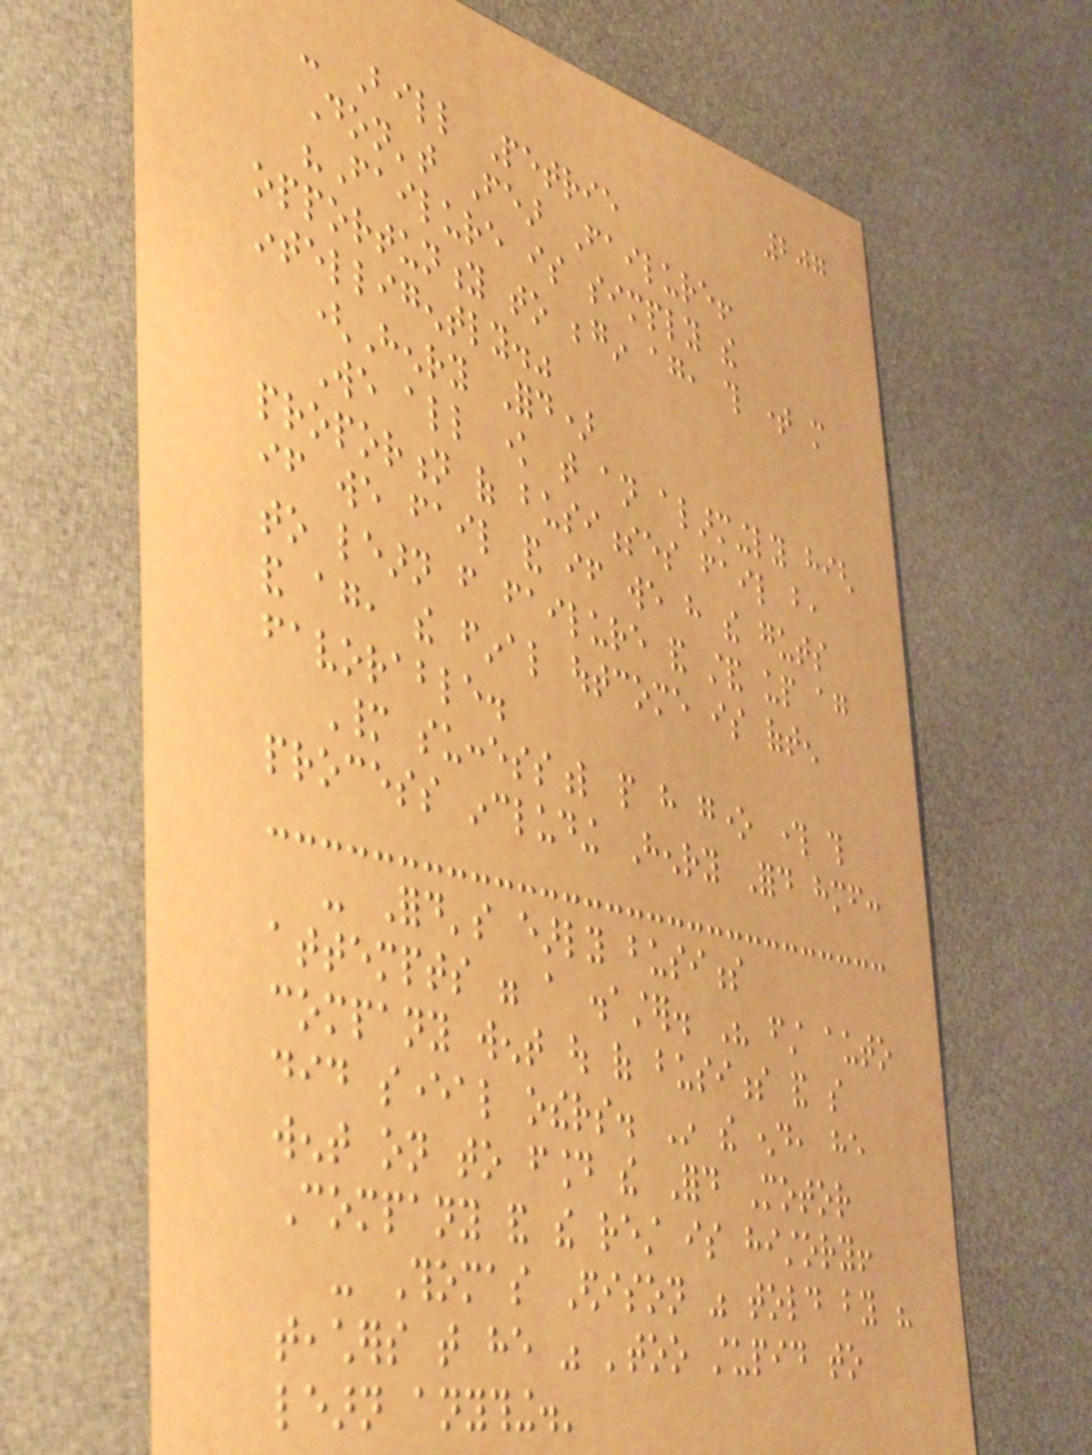207
- Bill Petrie
Don't Fear Failure!
"Failure is simply the
opportunity to begin again, this time more
intelligently."
(Henry Ford)
We all know that an alarmingly high
proportion of businesses fail but,
if we fail and if we have the guts
to learn from failure and stand up again
and again, the final outcome is often
favorable.
Many successful people have gone through this
process including Henry Ford himself:
- Ford's early business
attempts were a disaster. His first auto
company went out of business and so
did several others. In the end, he
went on to found the Ford Motor
Company and the rest is history!
- Thomas Edison was told by his
teachers that he was 'too stupid to
learn anything.'
